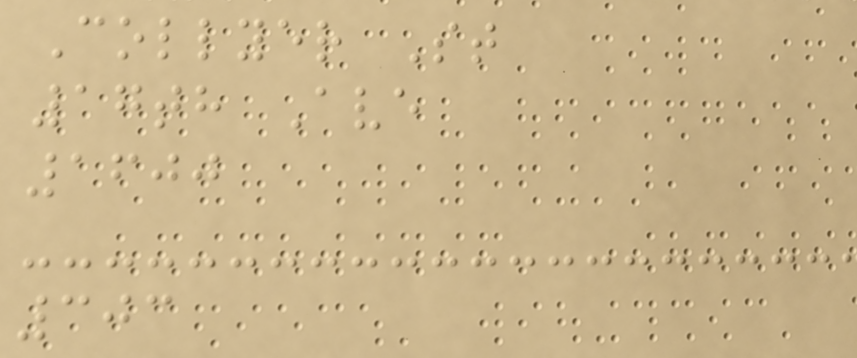Collyer St
17th Ave
1600
303
